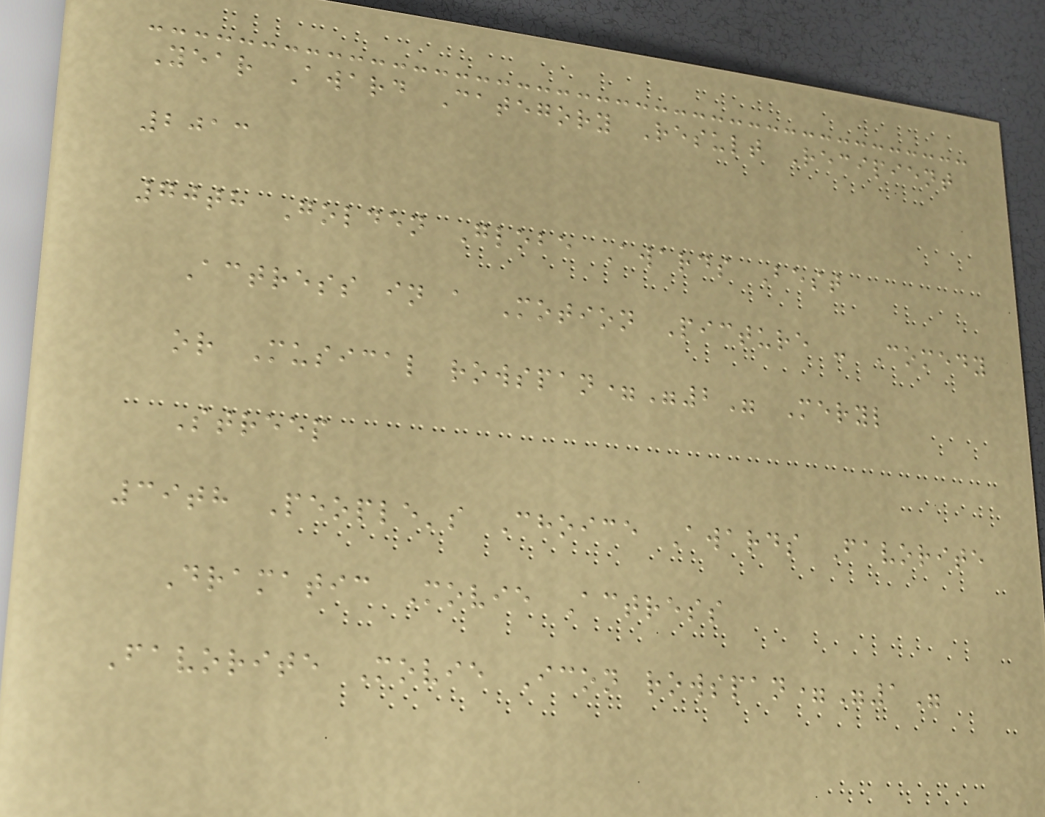Year Award Category Result Recipient
2013
70th Golden Globe Awards Best
Actress in a Motion Picture - Comedy
or Musical rowspan="2" Meryl
Streep
39th People's Choice Awards Favorite
Dramatic Movie Actress
Favorite Movie Icon rowspan="1"
